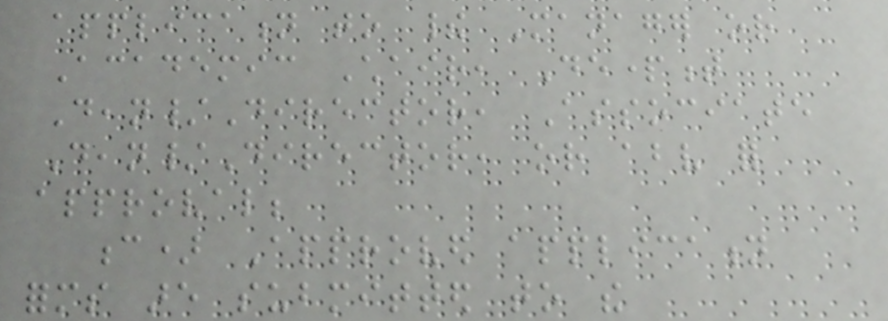application to their Manager or
Academic Chair, Department
Dean/Director, Associate
Dean/Director, or above for
approval;
c) Approved application
forms are submitted to the
